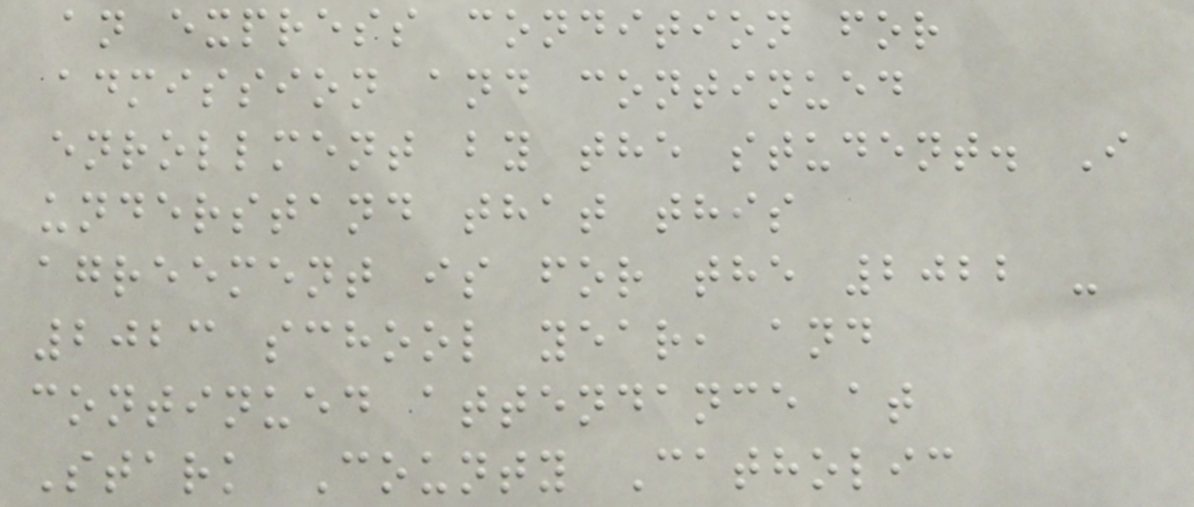an express condition for
admission and continued
enrollment by the student. I
understand that this
agreement is for the 2022 -
2023 school year, and
continued attendance at
Stark County Catholic
